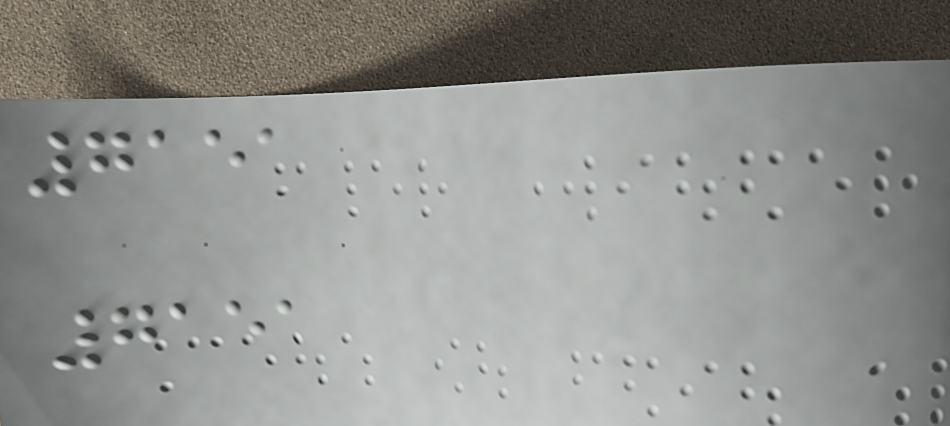7151
7151
